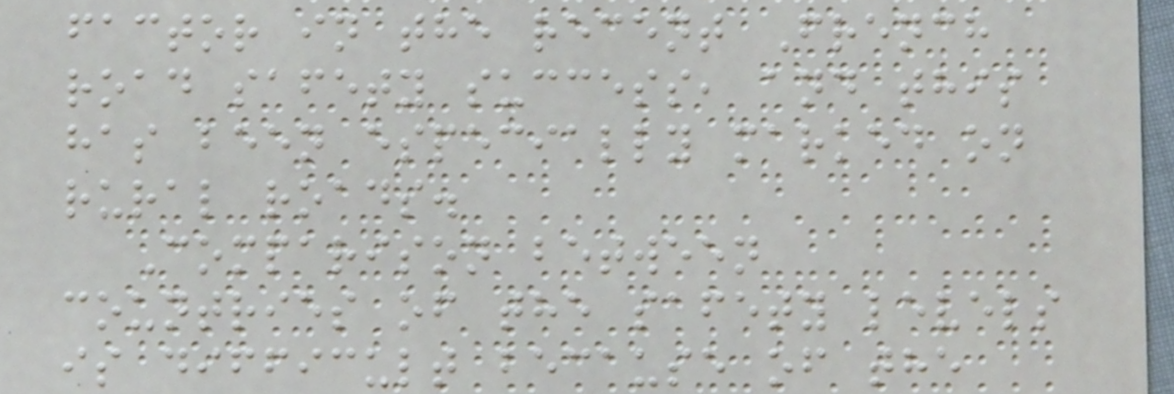factor in the recent French
road safety success, and this
has been especially marked on
rural roads.
Comparison between
countries of the safety levels
is difficult because of the
